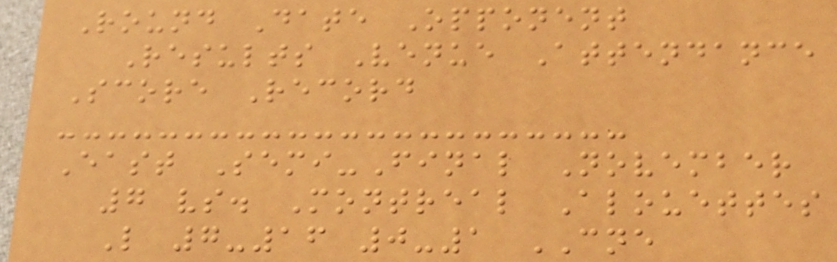Round Date Opponent
Results Venue Attendance
Score Record
East Semi-Final November
7 vs. Montreal Alouettes
L 7-16 0-1 CNE
